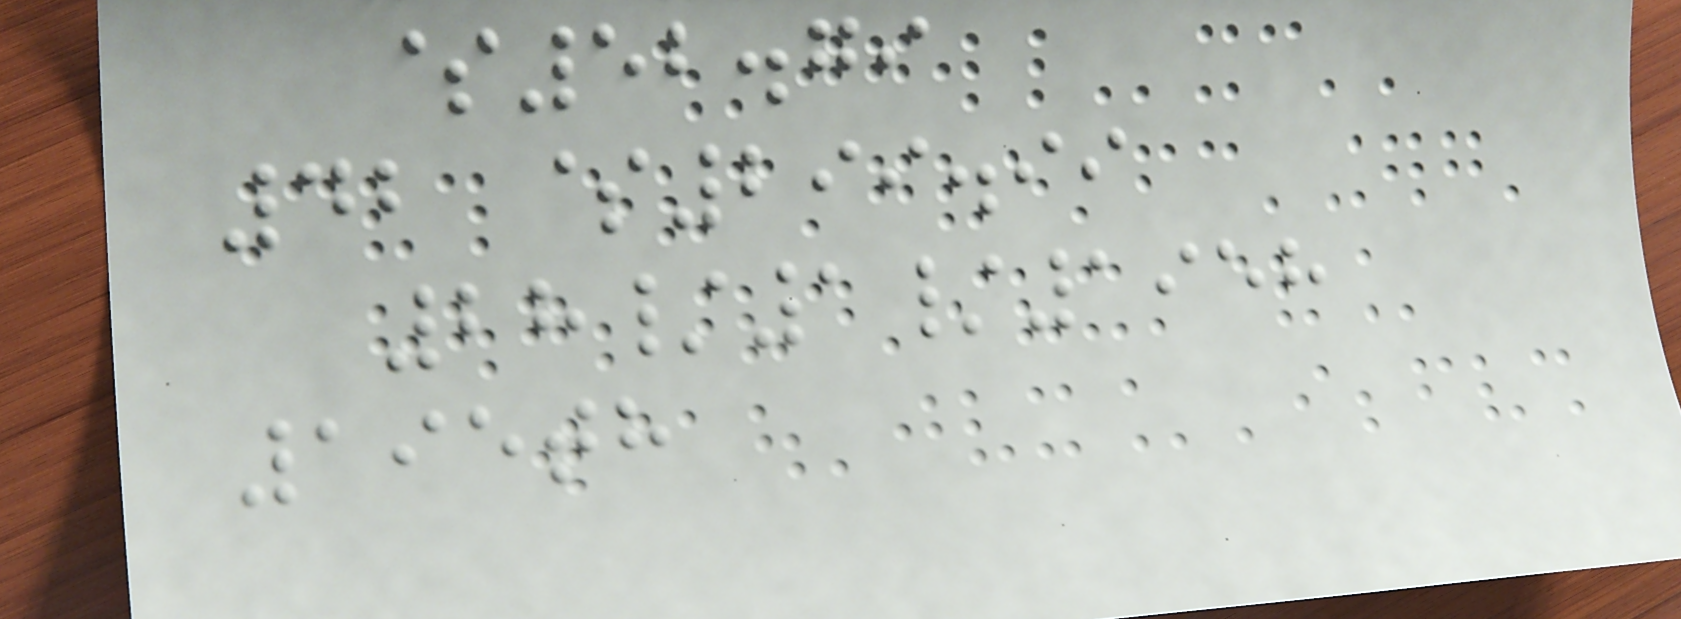$52.79
42 $299.99
28/1/1958
195th
